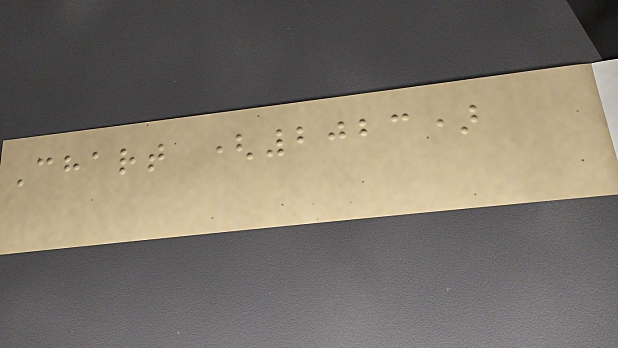Chart (2023)
